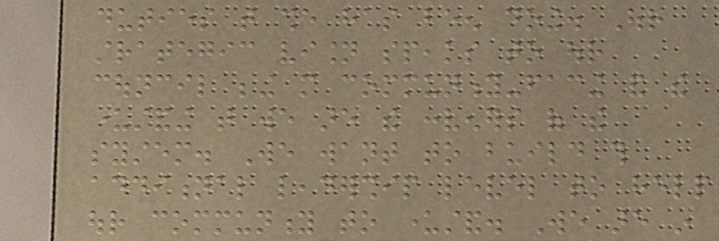duties that she has been doing. Our
strategic vision speaks to our
council being more community-facing and the
understanding that we are the conveners of the
system. We want to build this
additional leadership level to help
our community to understand. We are in
